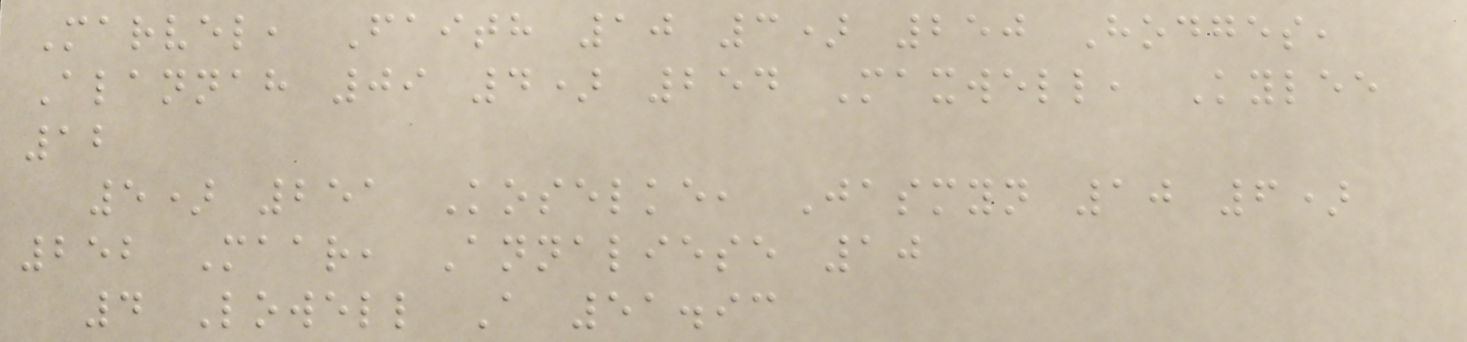Marvel, Faith 10 3) 250 Hodges,
Alannah 09 4) 254 Maxwell, Kylee
12
5) 251 Koselke, Jasmyn 10 6)
252 Maar, Annaliese 10
4 Lowell A 51.93
